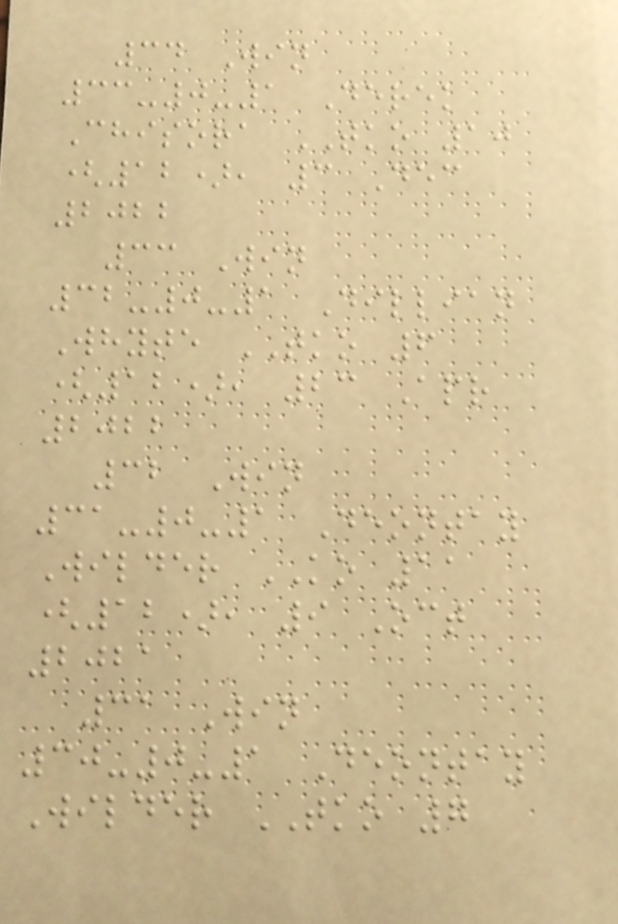34 Win
33-0-1 Derek
Chisora TKO 10
(12), 3 Dec
2022
33 Win
32-0-1 Dillian
Whyte TKO 6
(12), 23 Apr
2022
32 Win
31-0-1 Deontay
Wilder KO 11
(12), 9 Oct
2021
31 Win
30-0-1 Deontay
Wilder TKO 7
